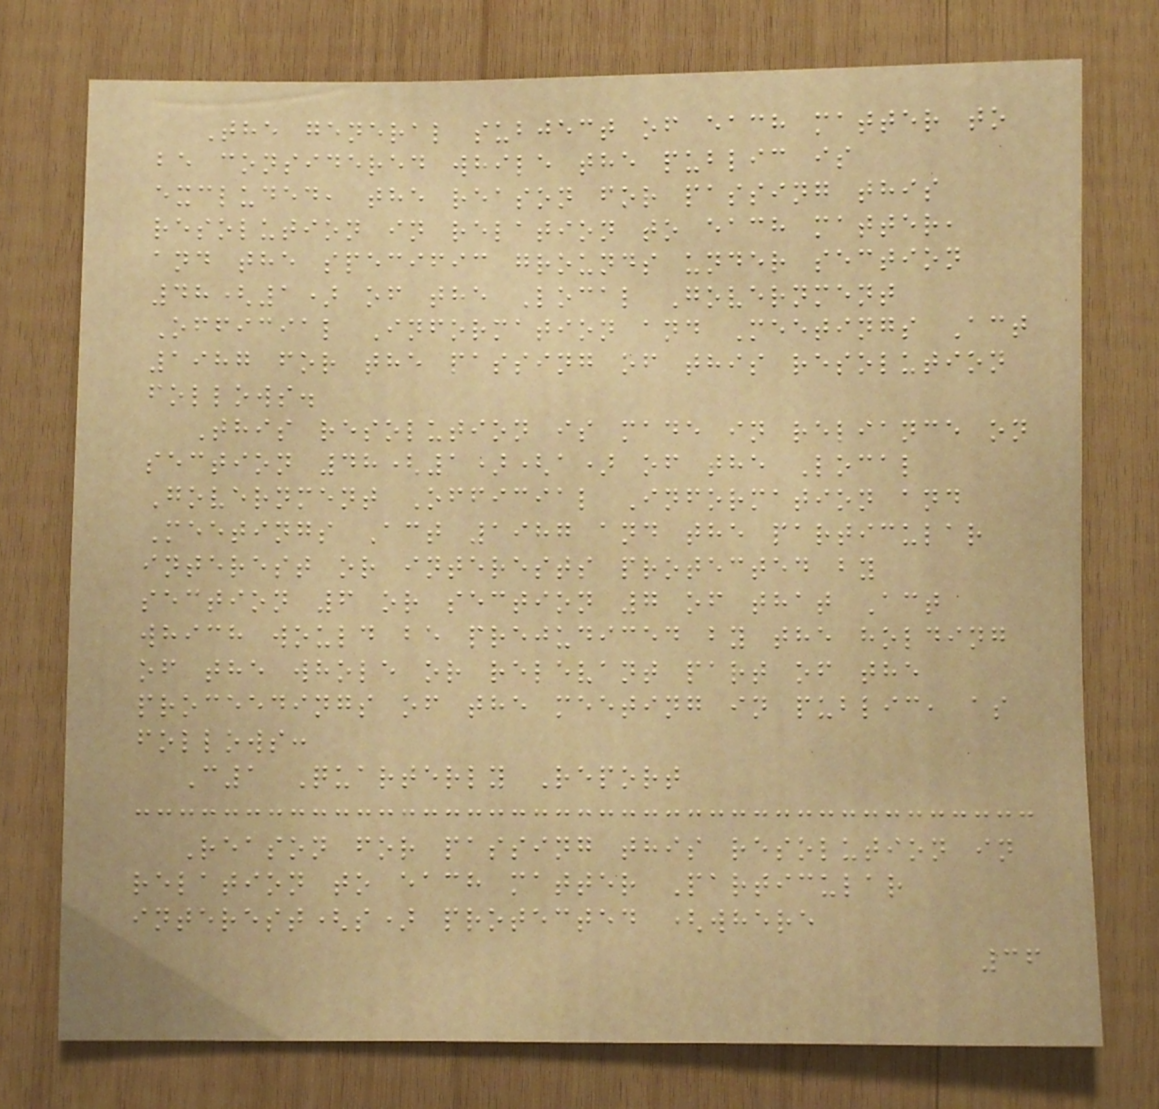The general subject of each matter to
be considered while the public is
excluded, the reason for passing this
resolution in relation to each matter,
and the specific grounds under section
48(1) of the Local Government
Official Information and Meetings Act
1987 for the passing of this resolution
follows.
This resolution is made in reliance on
section 48(1)(a) of the Local
Government Official Information and
Meetings Act 1987 and the particular
interest or interests protected by
section 6 or section 7 of that Act
which would be prejudiced by the holding
of the whole or relevant part of the
proceedings of the meeting in public, as
follows:
C1 Quarterly Report
Reason for passing this resolution in
relation to each matter Particular
interest(s) protected (where
36
